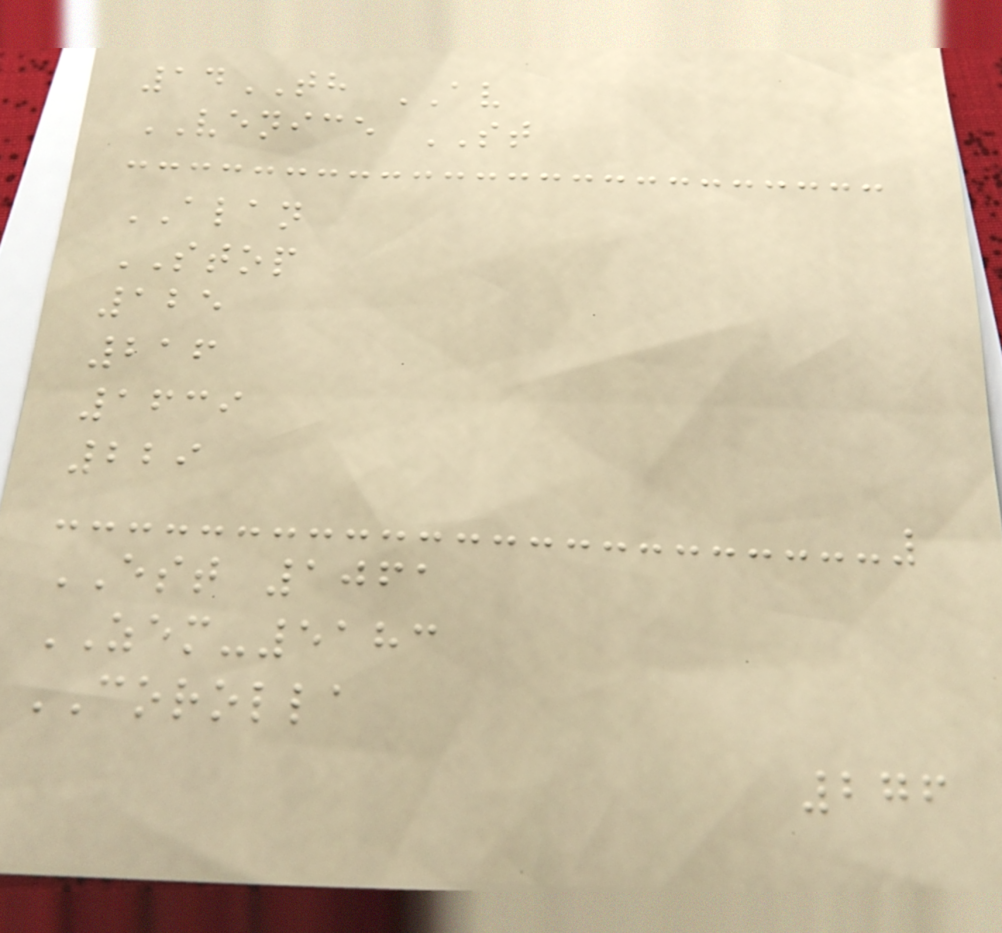14TH AV
VENICE ST
ALAN
STOP
125
216
1639
229
EST 1061
ZEM-5183
COROLLA
276
